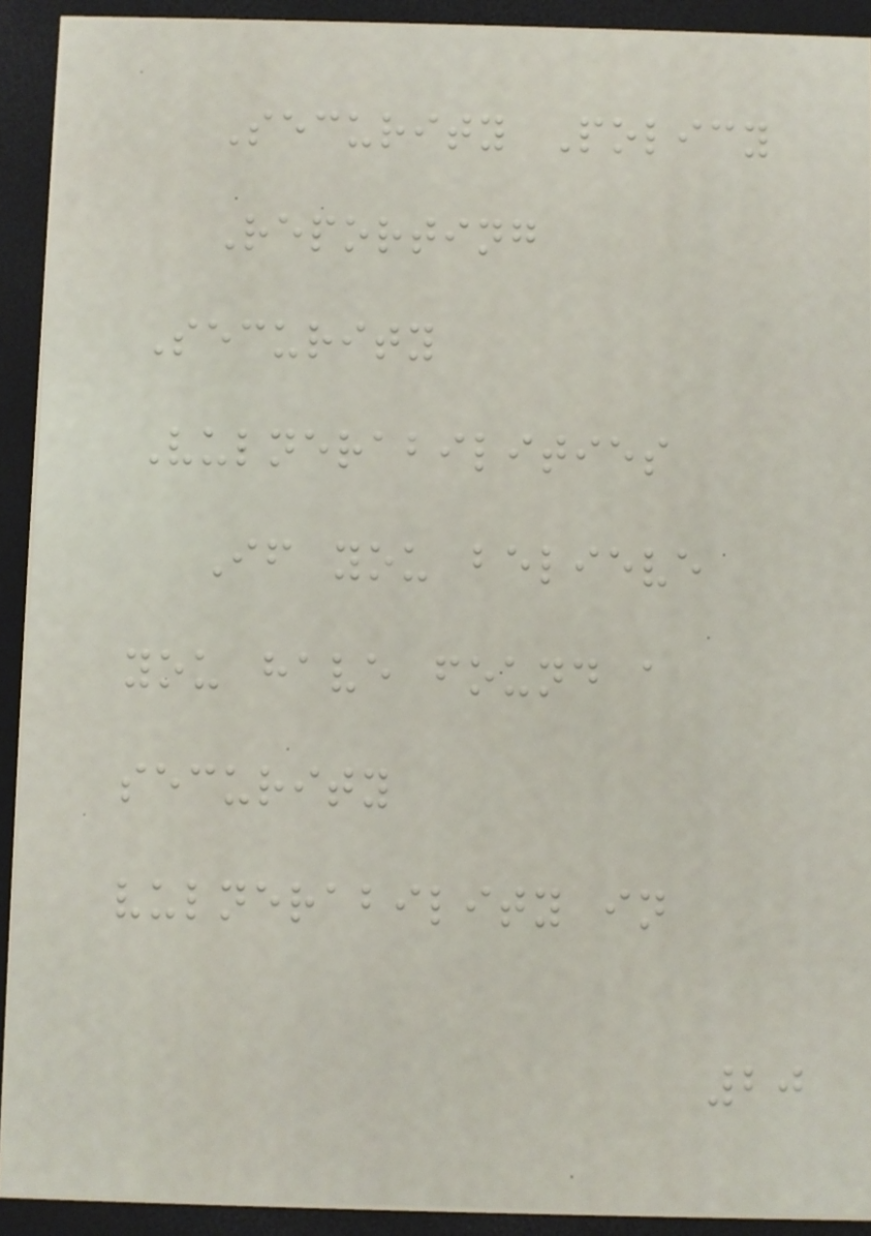Security Policy
Reporting
Security
Vulnerabilities
If you believe
you have found a
security
vulnerability in
20
